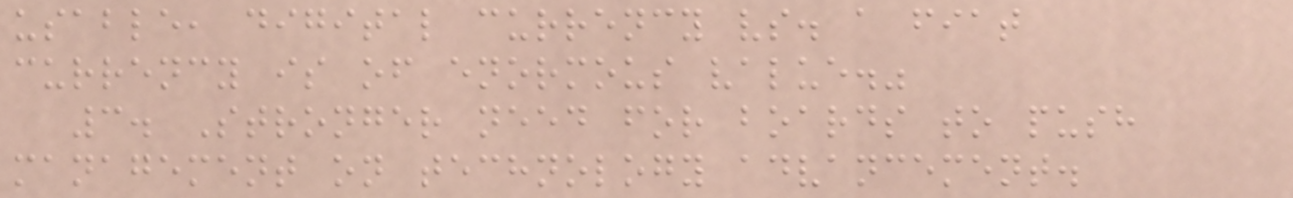usable, digital currency vs. a fiat
currency is of enormous value."
3. Stronger need for boards to push
management on technology advancement.
